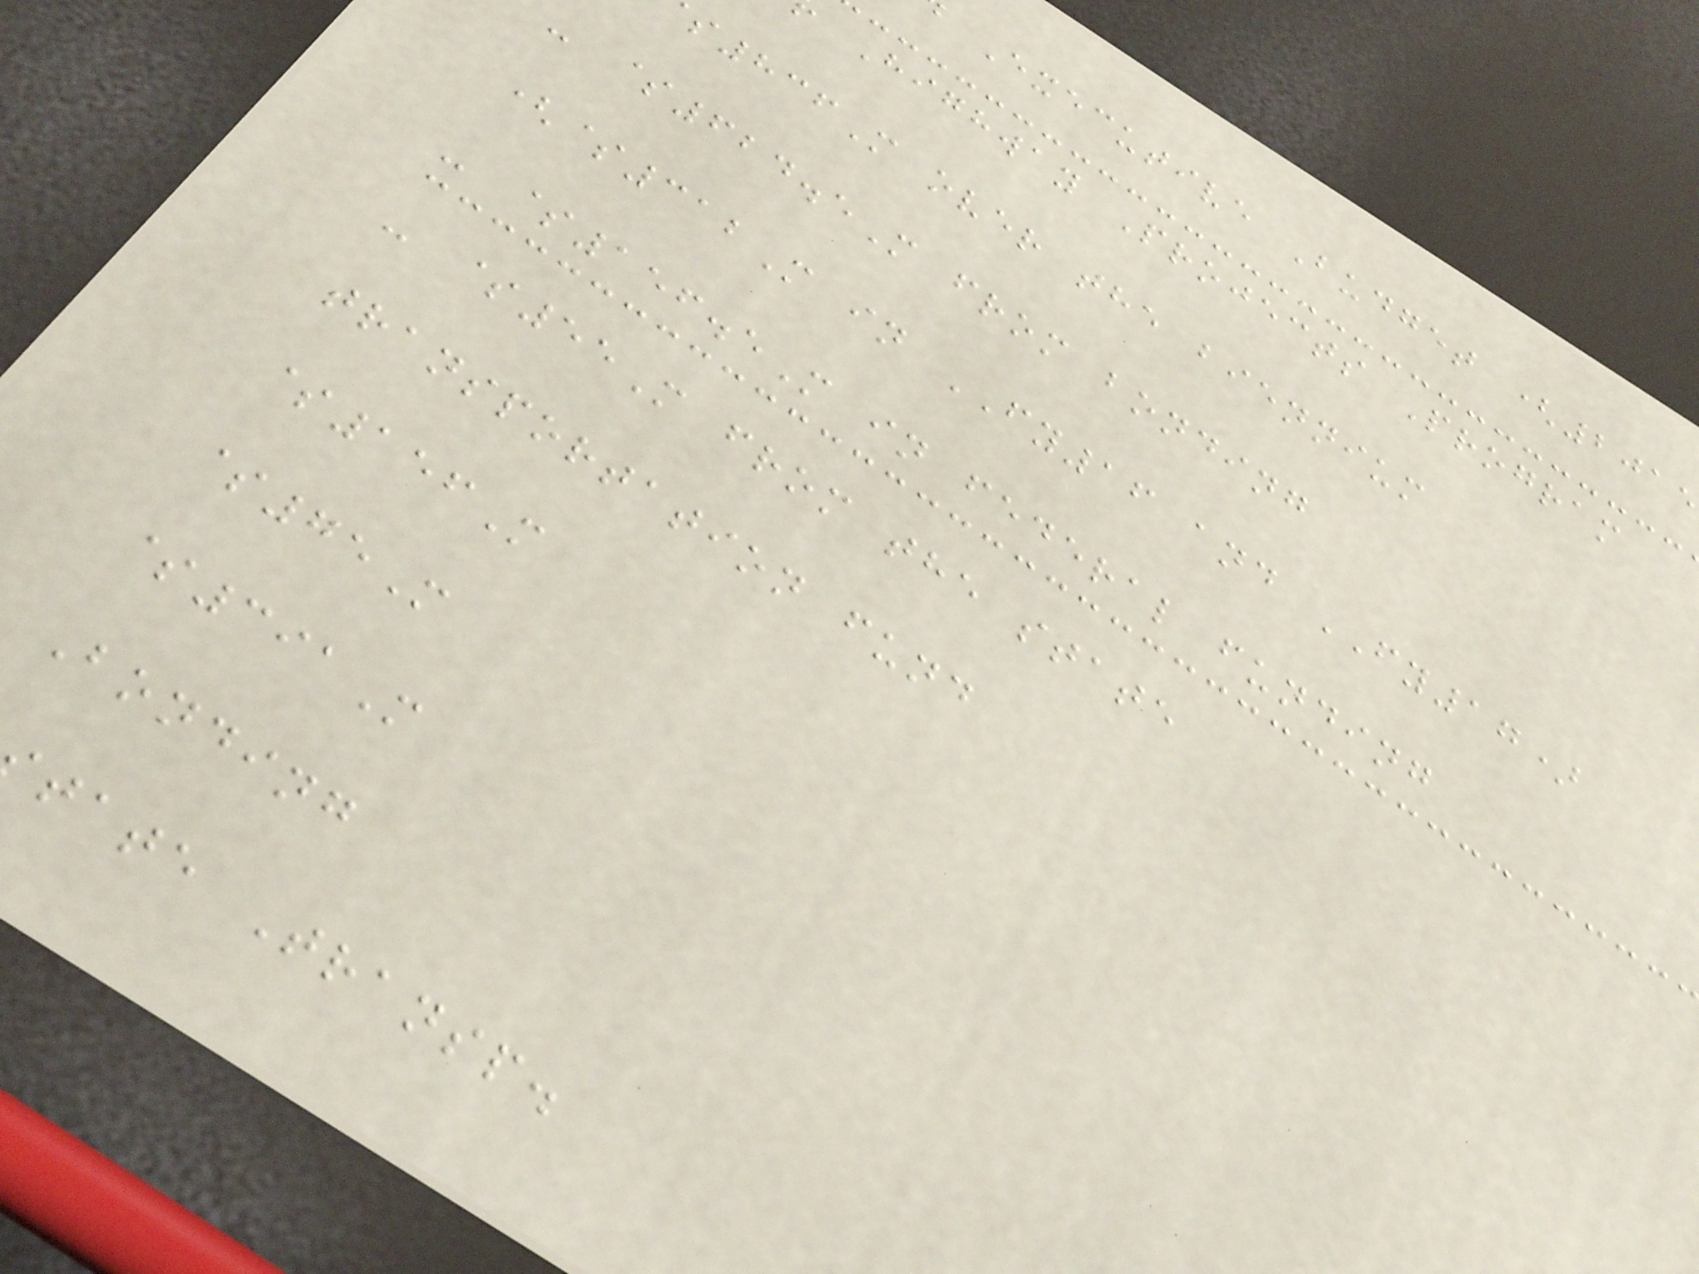Executive Budget (2015
Highway Projects Program
836M over the biennium
- $624.5M from bonding
($312M in FY16 and FY17)
- $156.5M in federal funding
- $55M from the state
transportation fund
$156M
$75M
$391M
Bonding
tate Transp.
